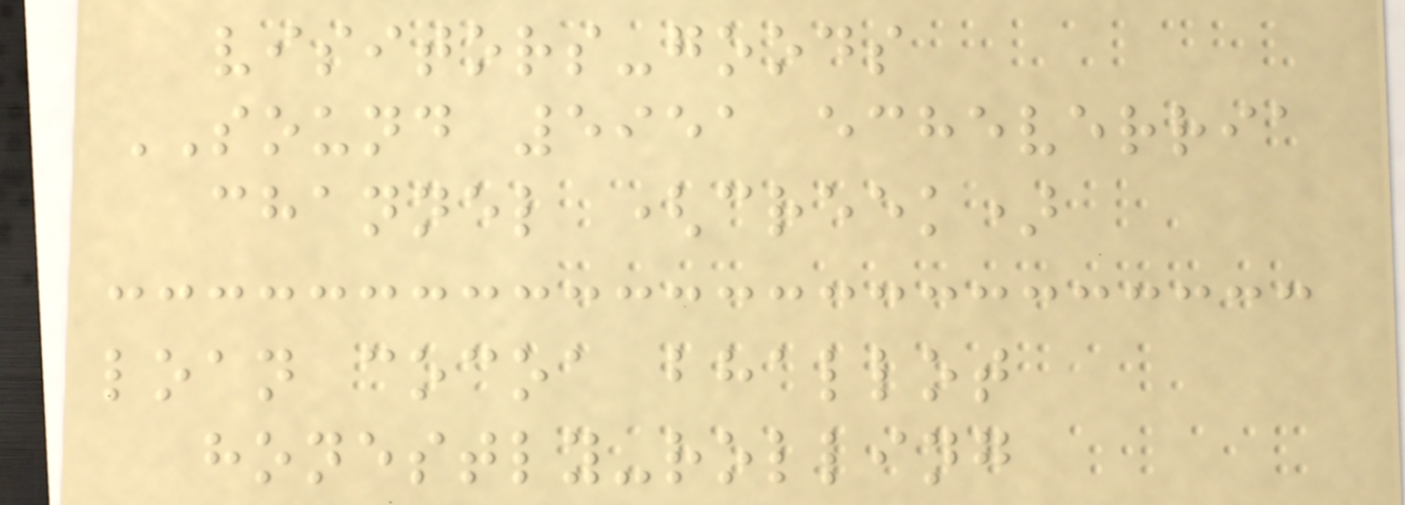visitors-goods
SOUND 5951 echeverria
channel (creek)
loan cocoa bhallot
honestly-rolling
